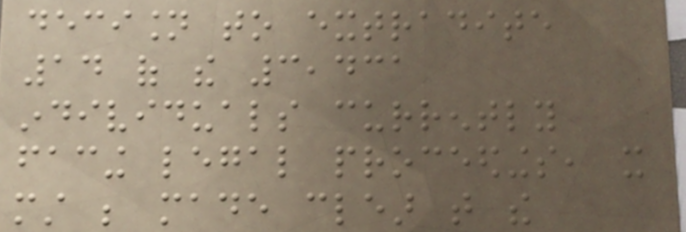decision to extradite
14 of the 3,431
individuals currently
facing legal proceedings, it
must be made clear that the
